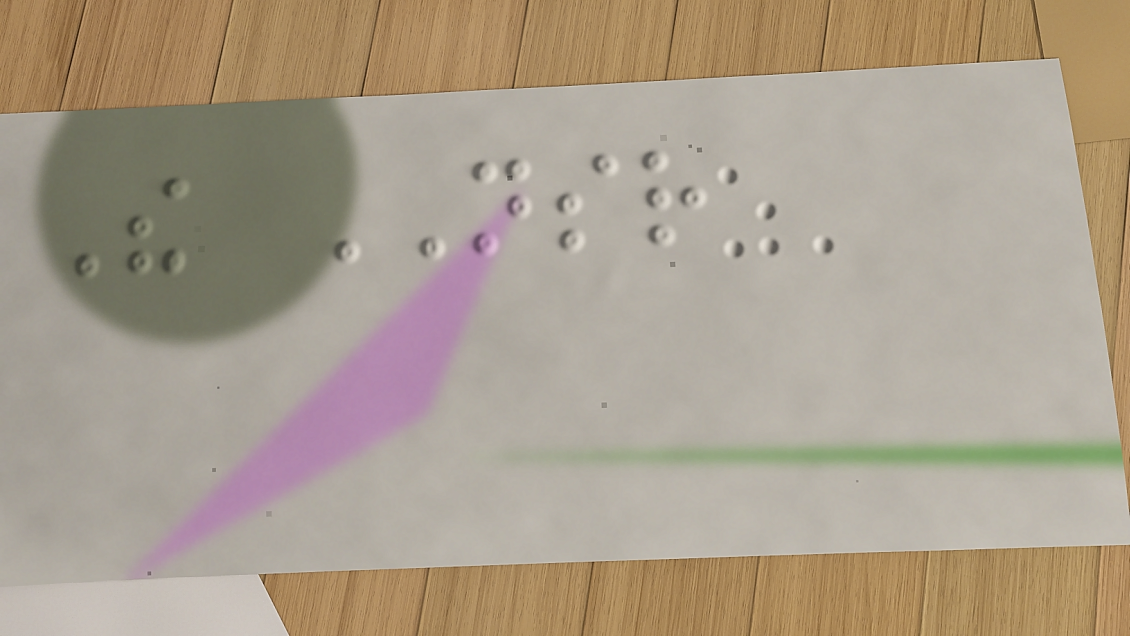The NSR
